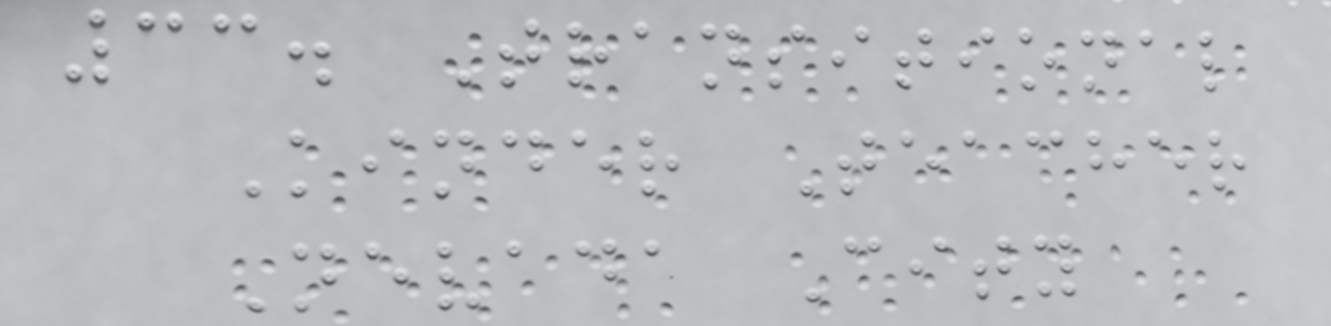33. Transitional
Kinder Teacher
Nevada City
